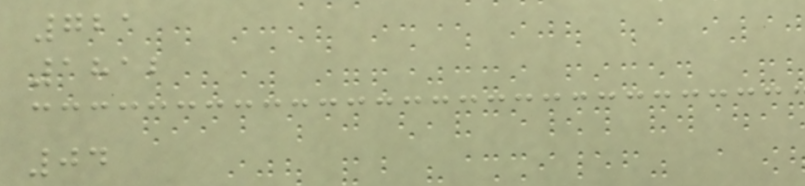721
1812
04
